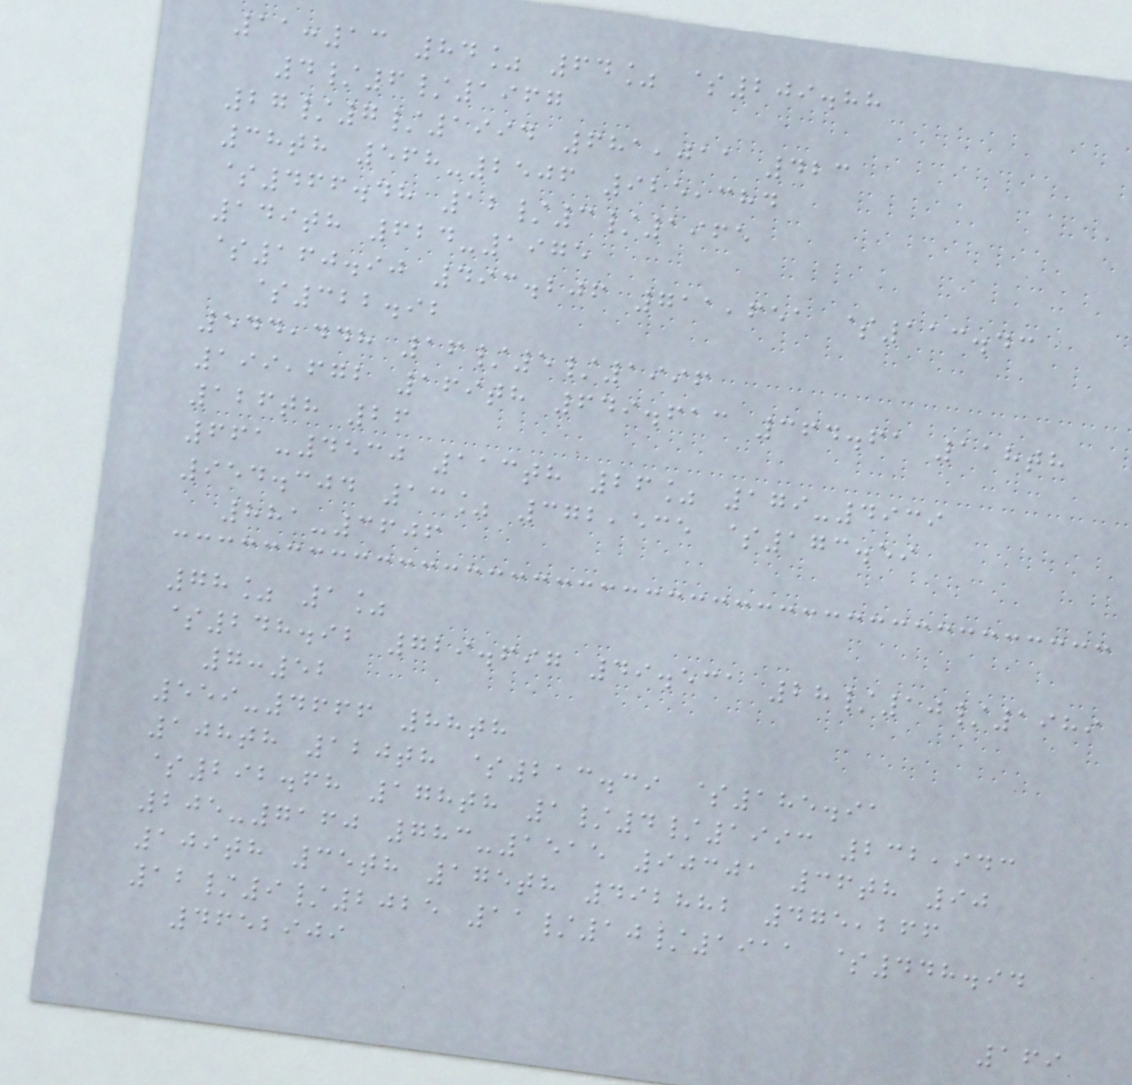11:13 84% 64% $209.88
4/6/1967
27/7/1994 681,011 423
38th 568-2506 925,384
$466.48 12/3/1965
149th 624-1975
$160.90 493.206 711,651 $113.43
$322.92
544,448 16/5/1996
199,672 169th 649.613 364.61 118th
126th 26
661-4530 113th 26% 179-4939
954.304 13% 372,535 $173.59
881-3606
78% 1%
$248.92 729.697 49.531 28/10/1989
7:52
559-4666 88th
108th 120th $213.39 $185.91
$292.68 178th 1/4/1993 232,943
205-7160 783-1515 90301 36th 90
109th 35th 175th 492882 475,266
12/9/2025 11/10/1911 $448.94
4652909
169
